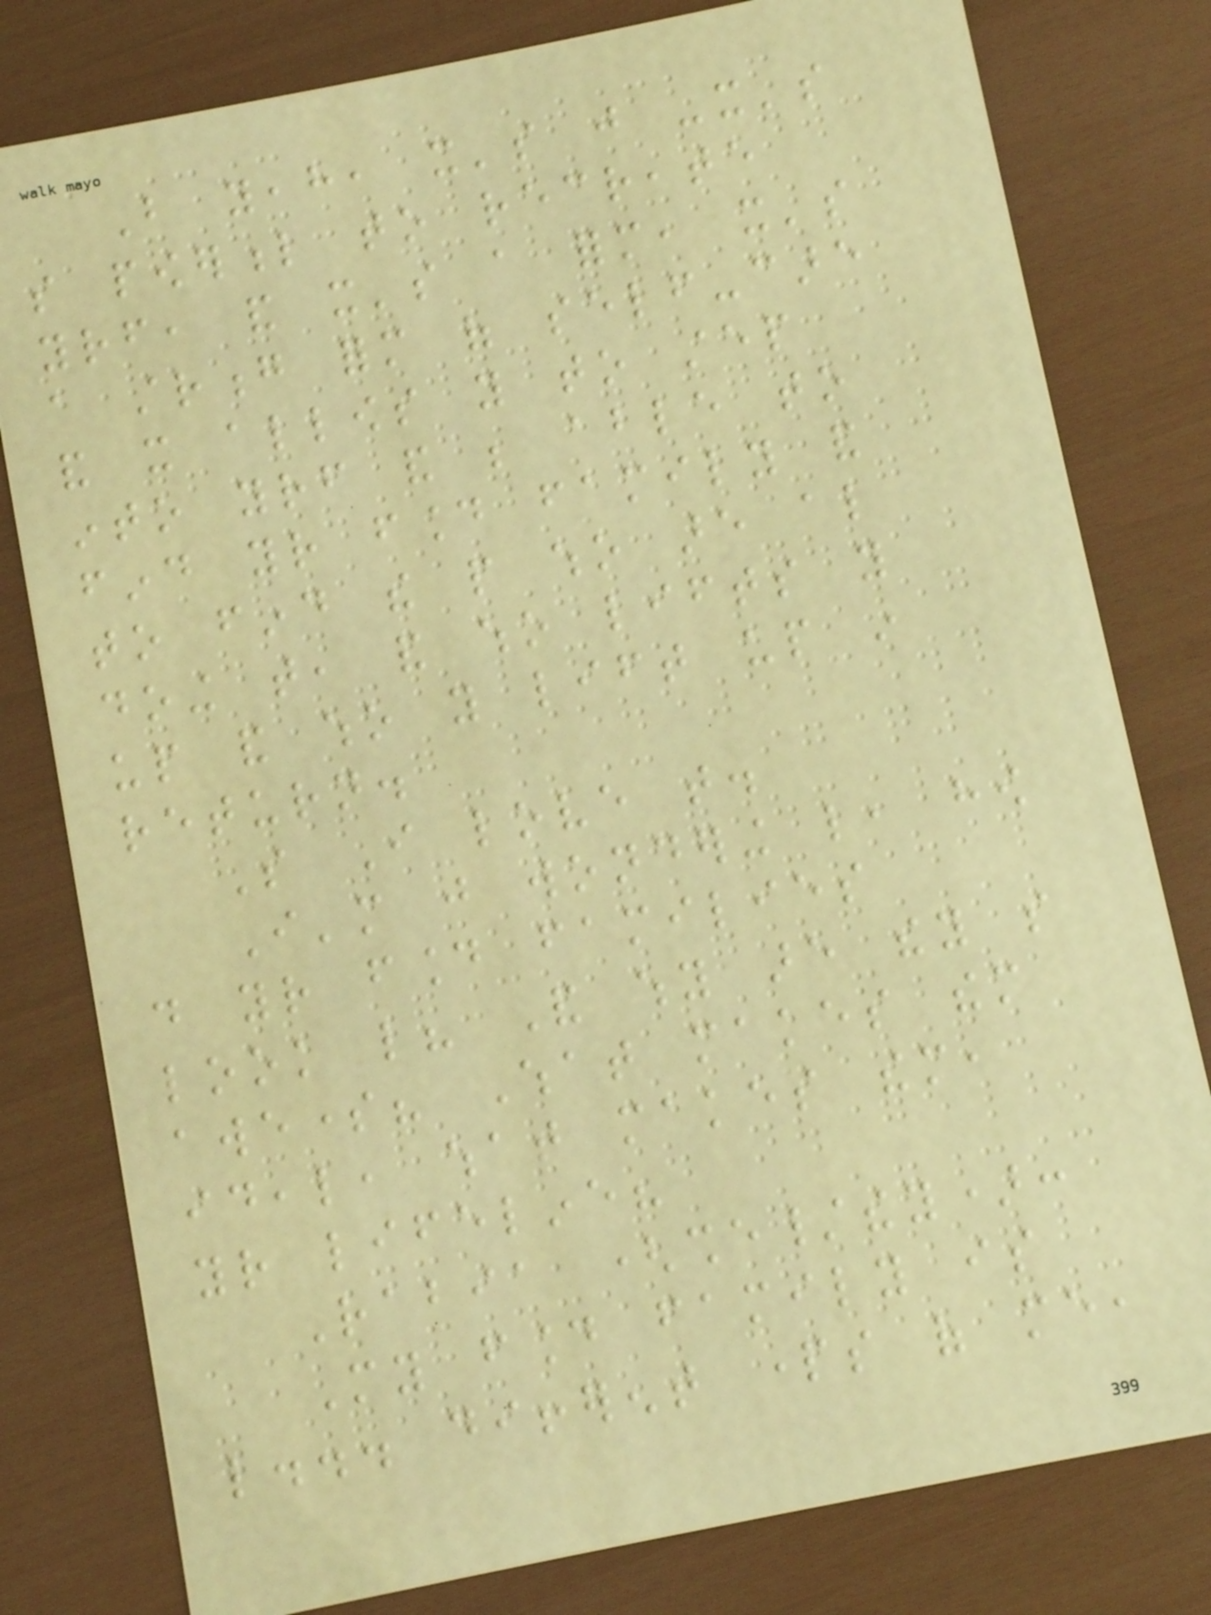But yeah, it's just -it's
so powerful to recreate
yourself, and it's a form, it's
a strong form of self-care
and it allows you to step
into yourself and be able to
find your found family and
to find the people who are also
doing that, and who lifts you
up and who you lift up in
return.
So I love that.
I'm just wondering like, how
do your found families
look like? And why are they so
awesome? What makes them
ideal, what makes them,
your lifeline?
Rabia (she/they):
My found family is
like... different parts of me,
